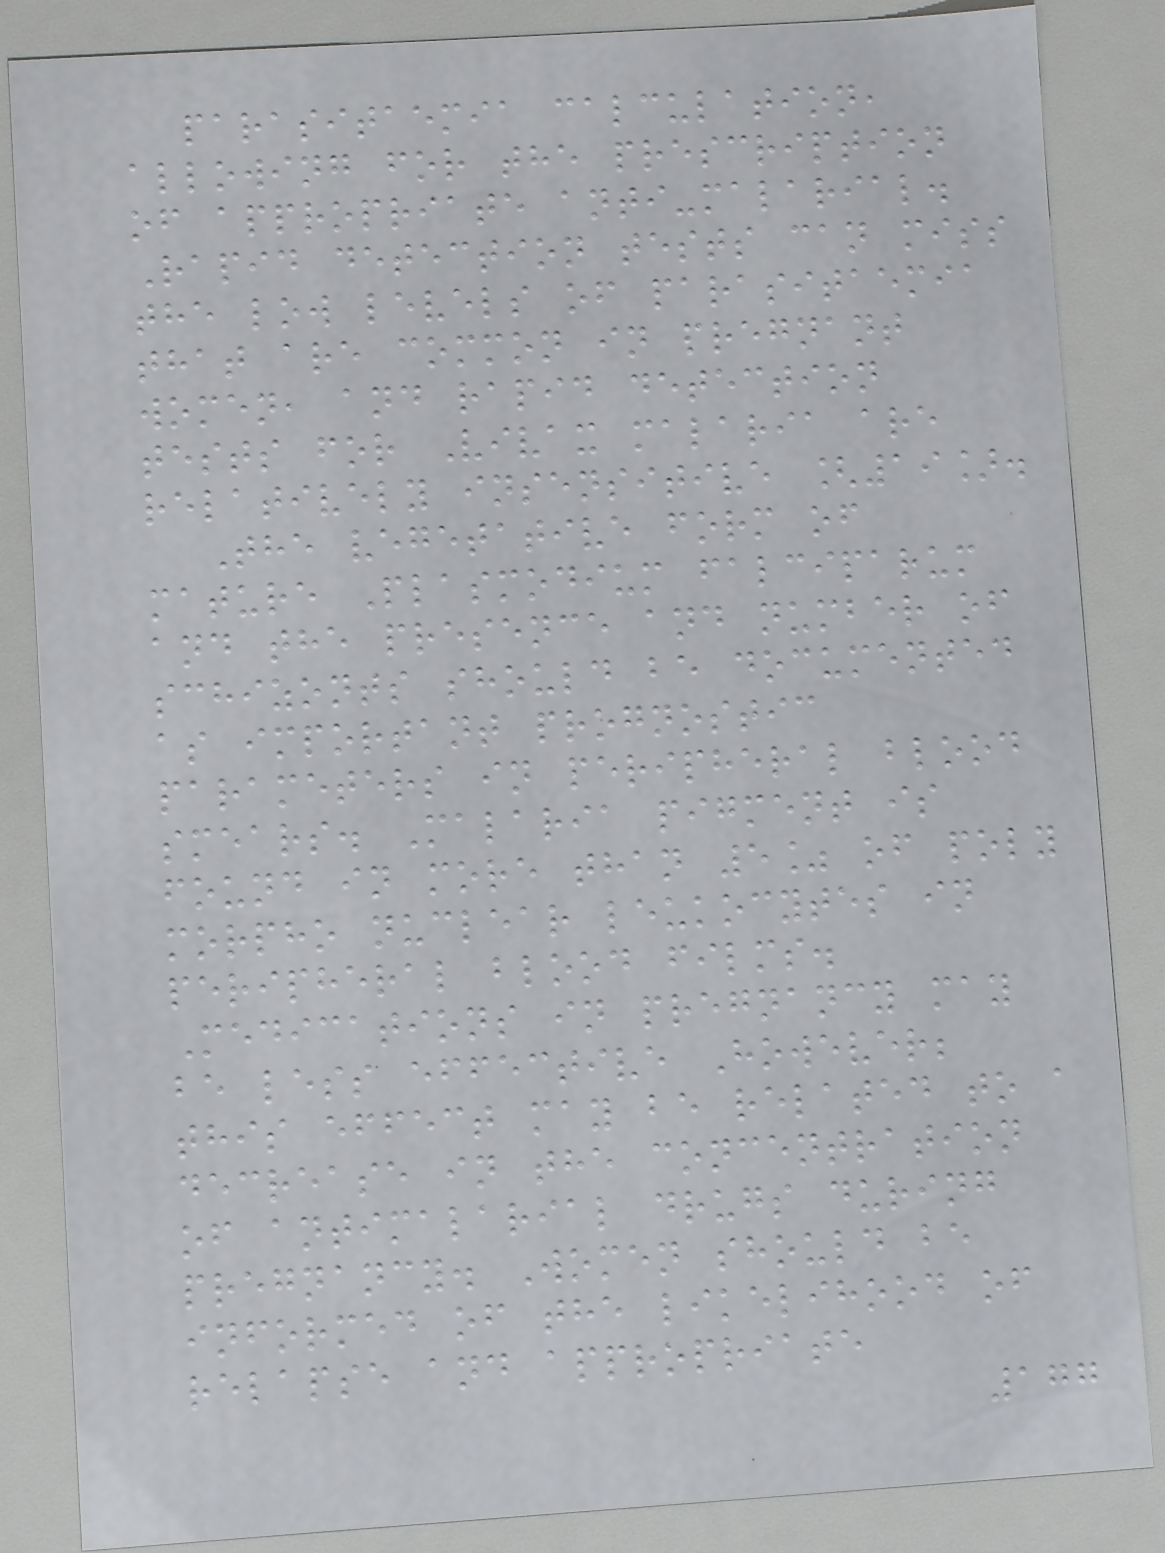parasitaemia calculation,
allowing for the prescription
of appropriate anti-malarial.
Rapid detection tests can miss
the low levels of parasitaemia
that are common in pregnant
women, and rapid detection
tests for Vivax malaria are
relatively insensitive [19].
The vegetative form of
mature Plasmodium falciparum
and the presence and number of
schizonts should be documented
as important prognostic
parameters in peripheral blood
smears. Malaria pigment is
found in more than 5% of poly
morpho nuclear leukocytes in
peripheral blood films.
Medications in pregnancy may
be less effective However;
this effect may be related to a
decrease in the concentration
of antimalarial drugs during
pregnancy. Women should be
informed of the likelihood of
relapse and appropriate
177
